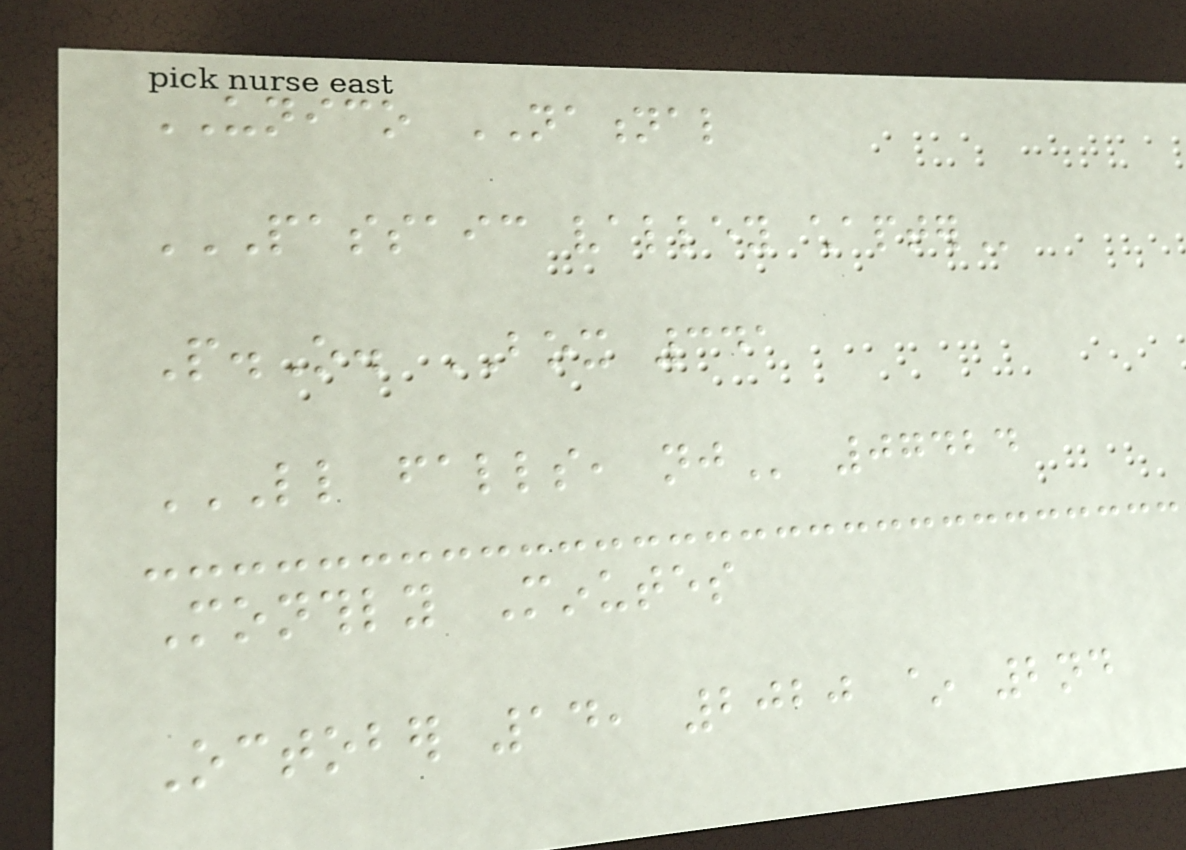UNICO NATIONAL
PASSAIC VALLEY CHAPTER
P.O. BOX 341
LITTLE FALLS, NJ 07424
Monthly Minutes
October 14, 2020 ~ 2nd
